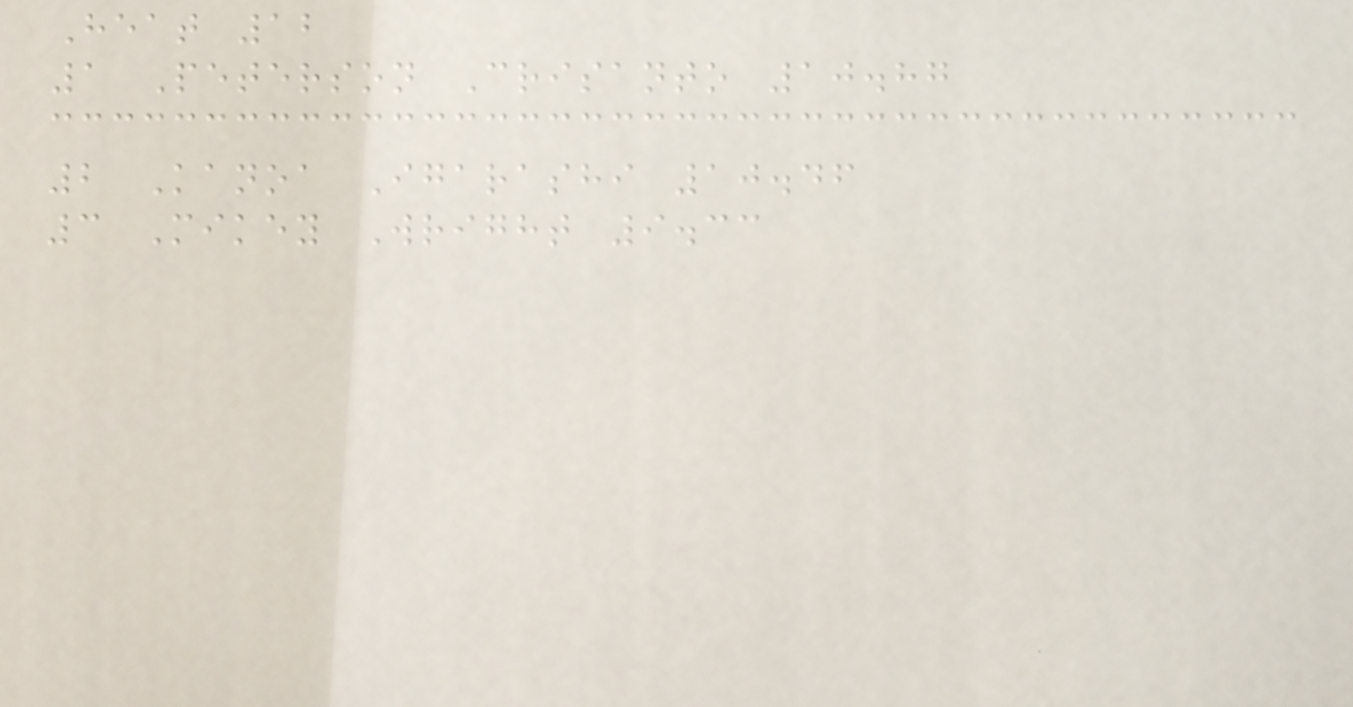Heat 12
1 Peterson Crisanto 10.87
2 Kanoa Igarashi 10.46
3 Mikey Wright 9.33
